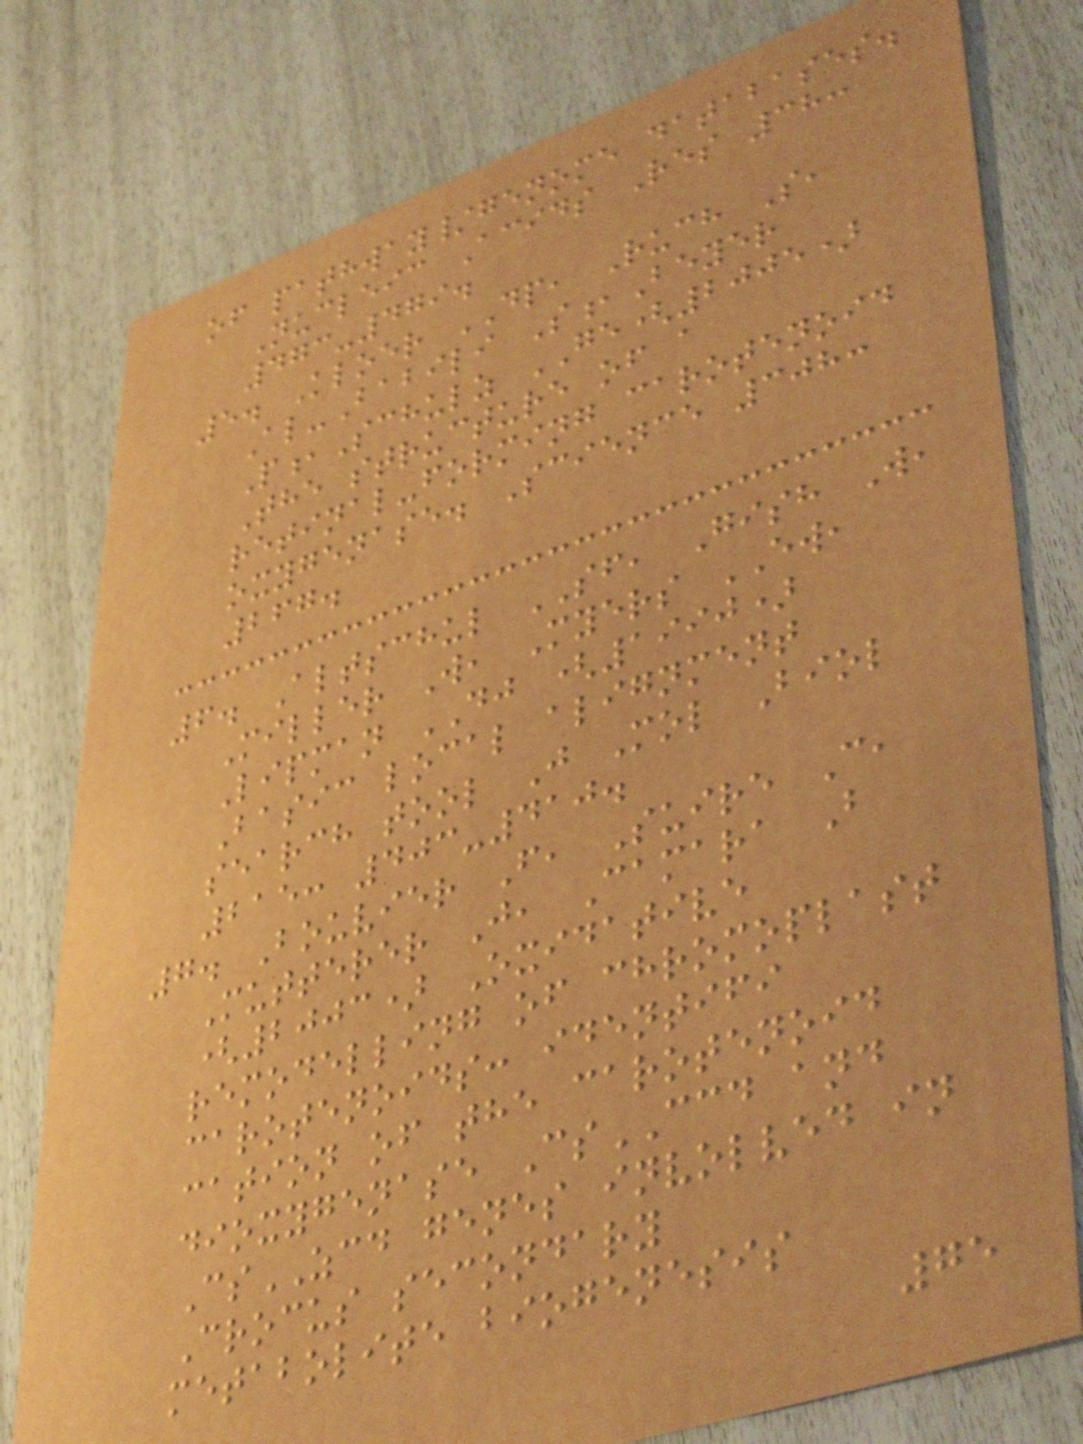of pathway/genome databases.
Nucleic Acids Res 38:
473-479.
5. Kloer DP, Ruch S,
Al-Babili S,Beyer
P,Schulz GE(2005)
The structure of a
retinal-forming carotenoid
oxygenase. Science 308:
267.
6. Altschul SF, Gish W,
Miller W, Myers EW,
Lipman DJ (1990)
Basic local alignment
search tool J Mol Biol
215: 403-410.
7. Bouvier F, Suire C,
Mutterer J, Camara B
(2003) Oxidative
remodelling of chromoplast
carotenoids: identifi
cation of the carotenoid
dioxygenase CsCCD and
CsZCD genes involved in
Crocus secondary
metabolite biogenesis
75
